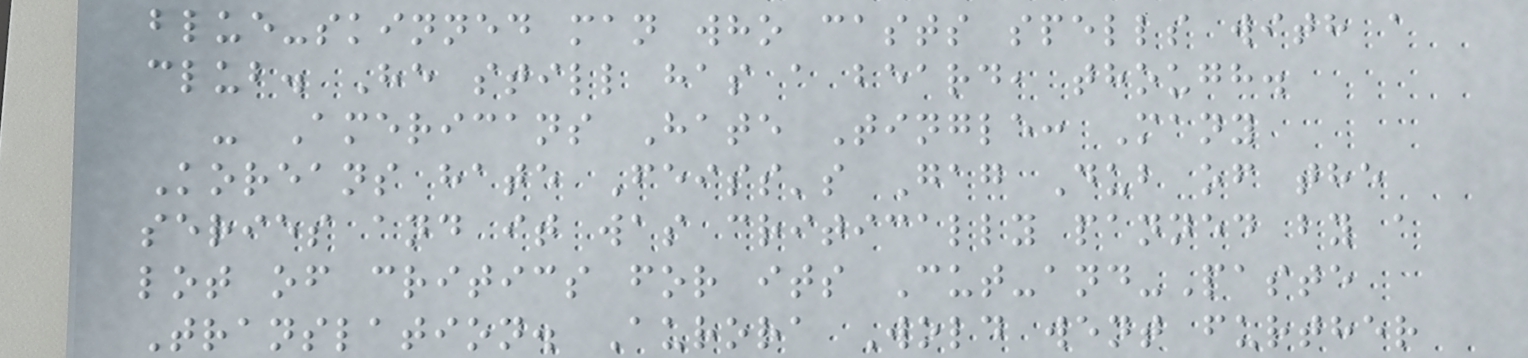blue-skinned man who casts spells with a
club. He still has a beard, though.
- Americans Hate Tingle: Many
Koreans hate Feiss's Gag Dub of the
series and it was critically panned by a
lot of critics for its Cut-and-Paste
Translation. Aurora Wold went further
